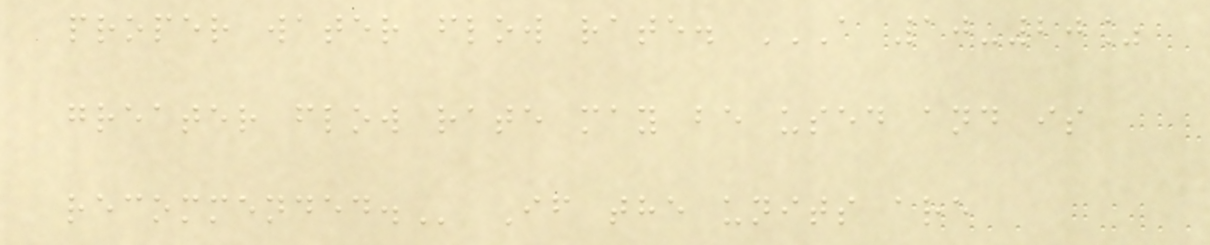proper water flow rate. A 10-20%
GREATER FLOW RATE MAY BE USED AND IS
RECOMMENDED. If the units are
